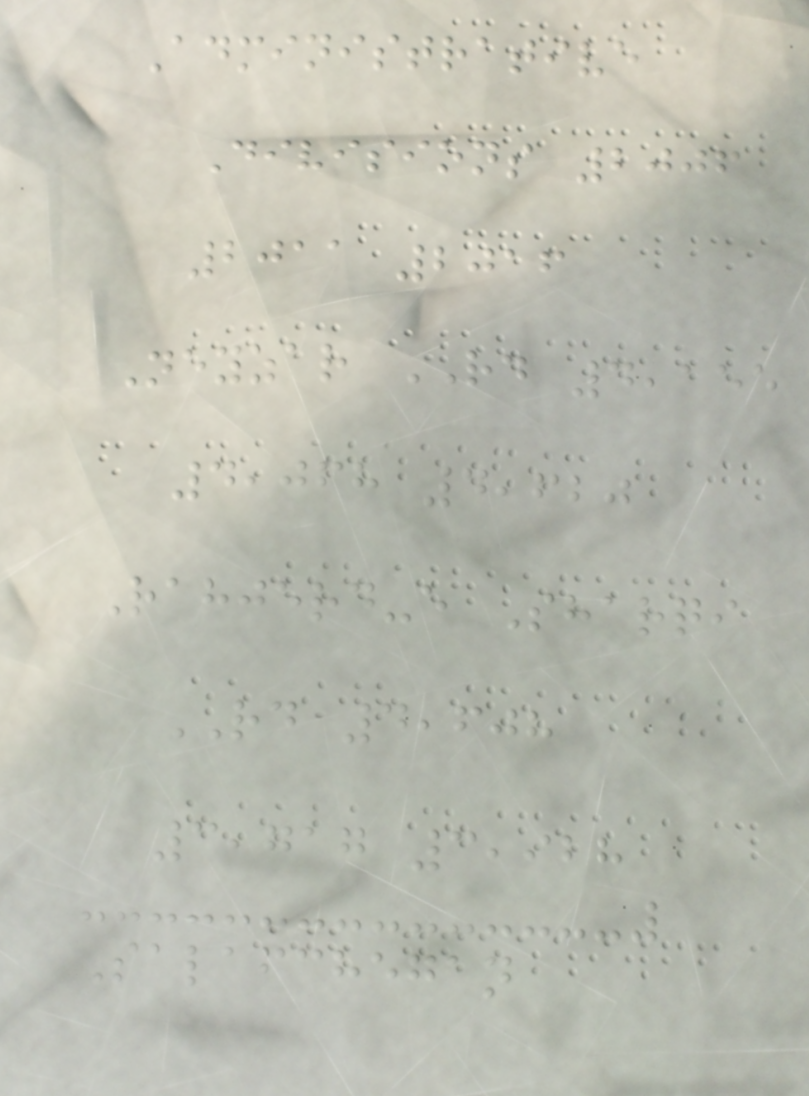Administrative
Divisions 2006
2011 2016
Neyzar RD 4,155
4,068 4,620
Rahjerd-e Sharqi
RD 4,608
3,717 3,928
Salafchegan
